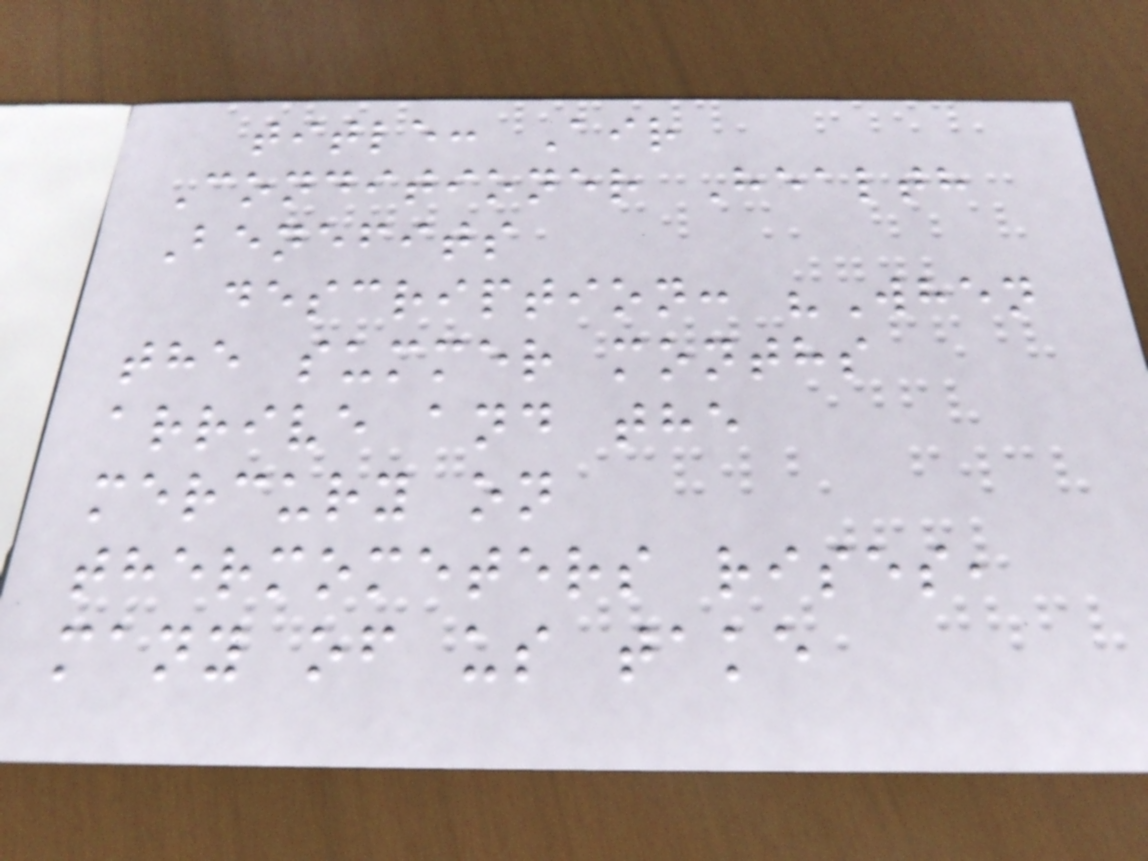title: Air
Conditioner Health
Benefits
description: "When
the summer months
arrive and the
mercury on
thermometers rises,
many of us take
